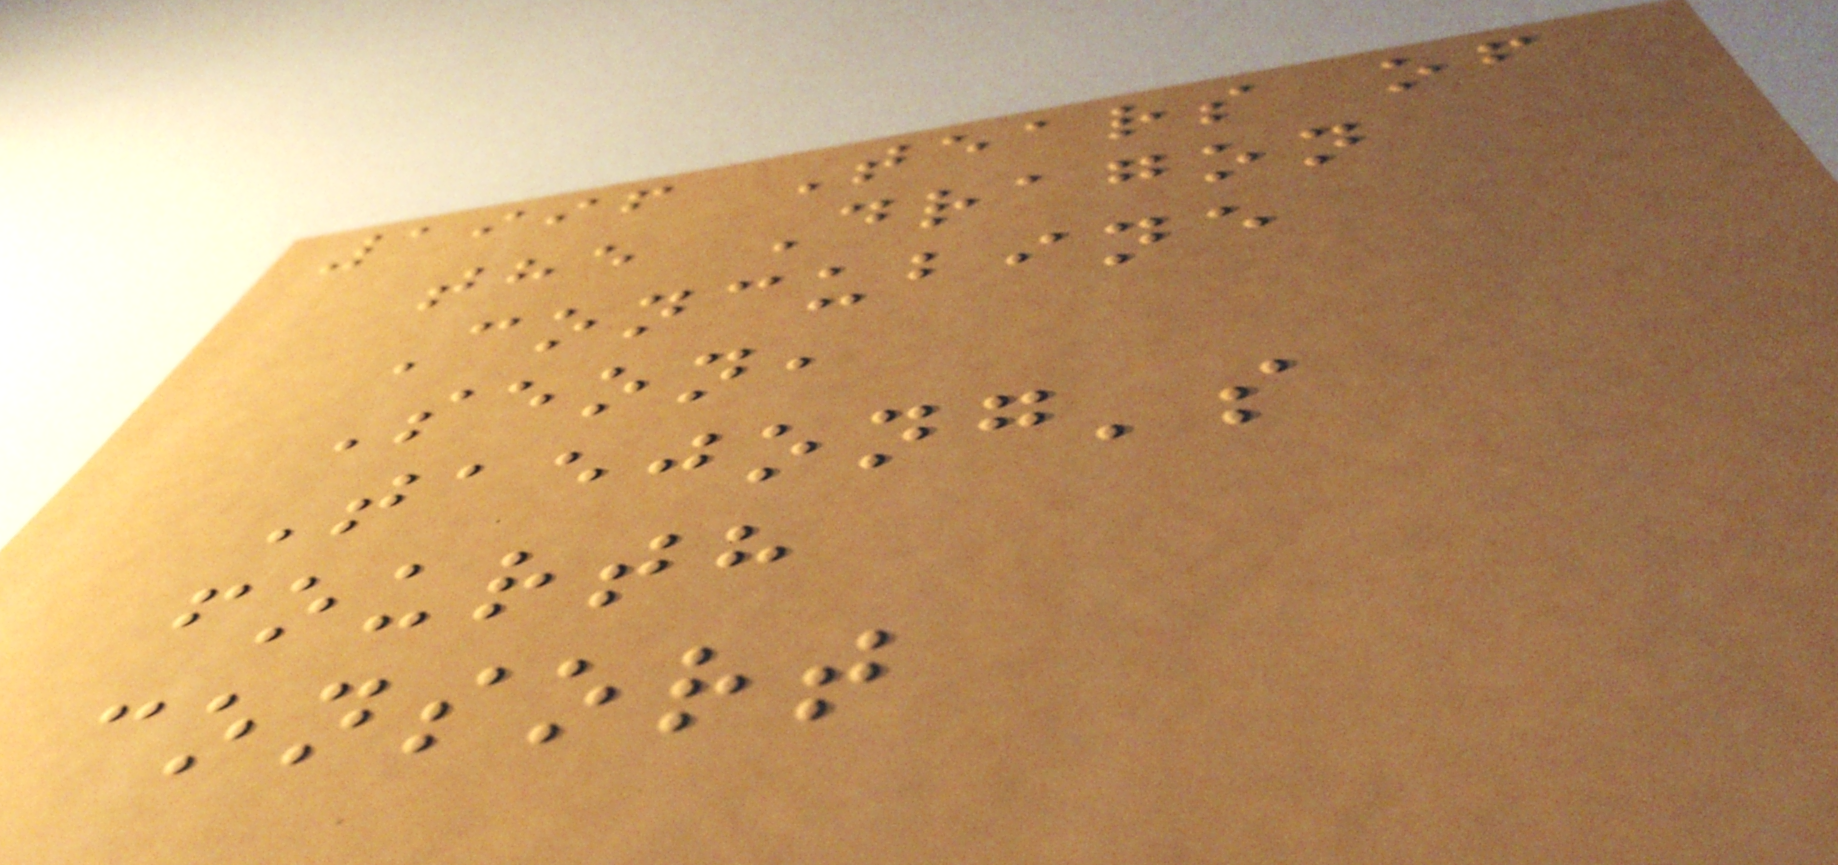1996 Tears of
the Dragon
Concubine
Seon,
Taejong's
fourth
consort
